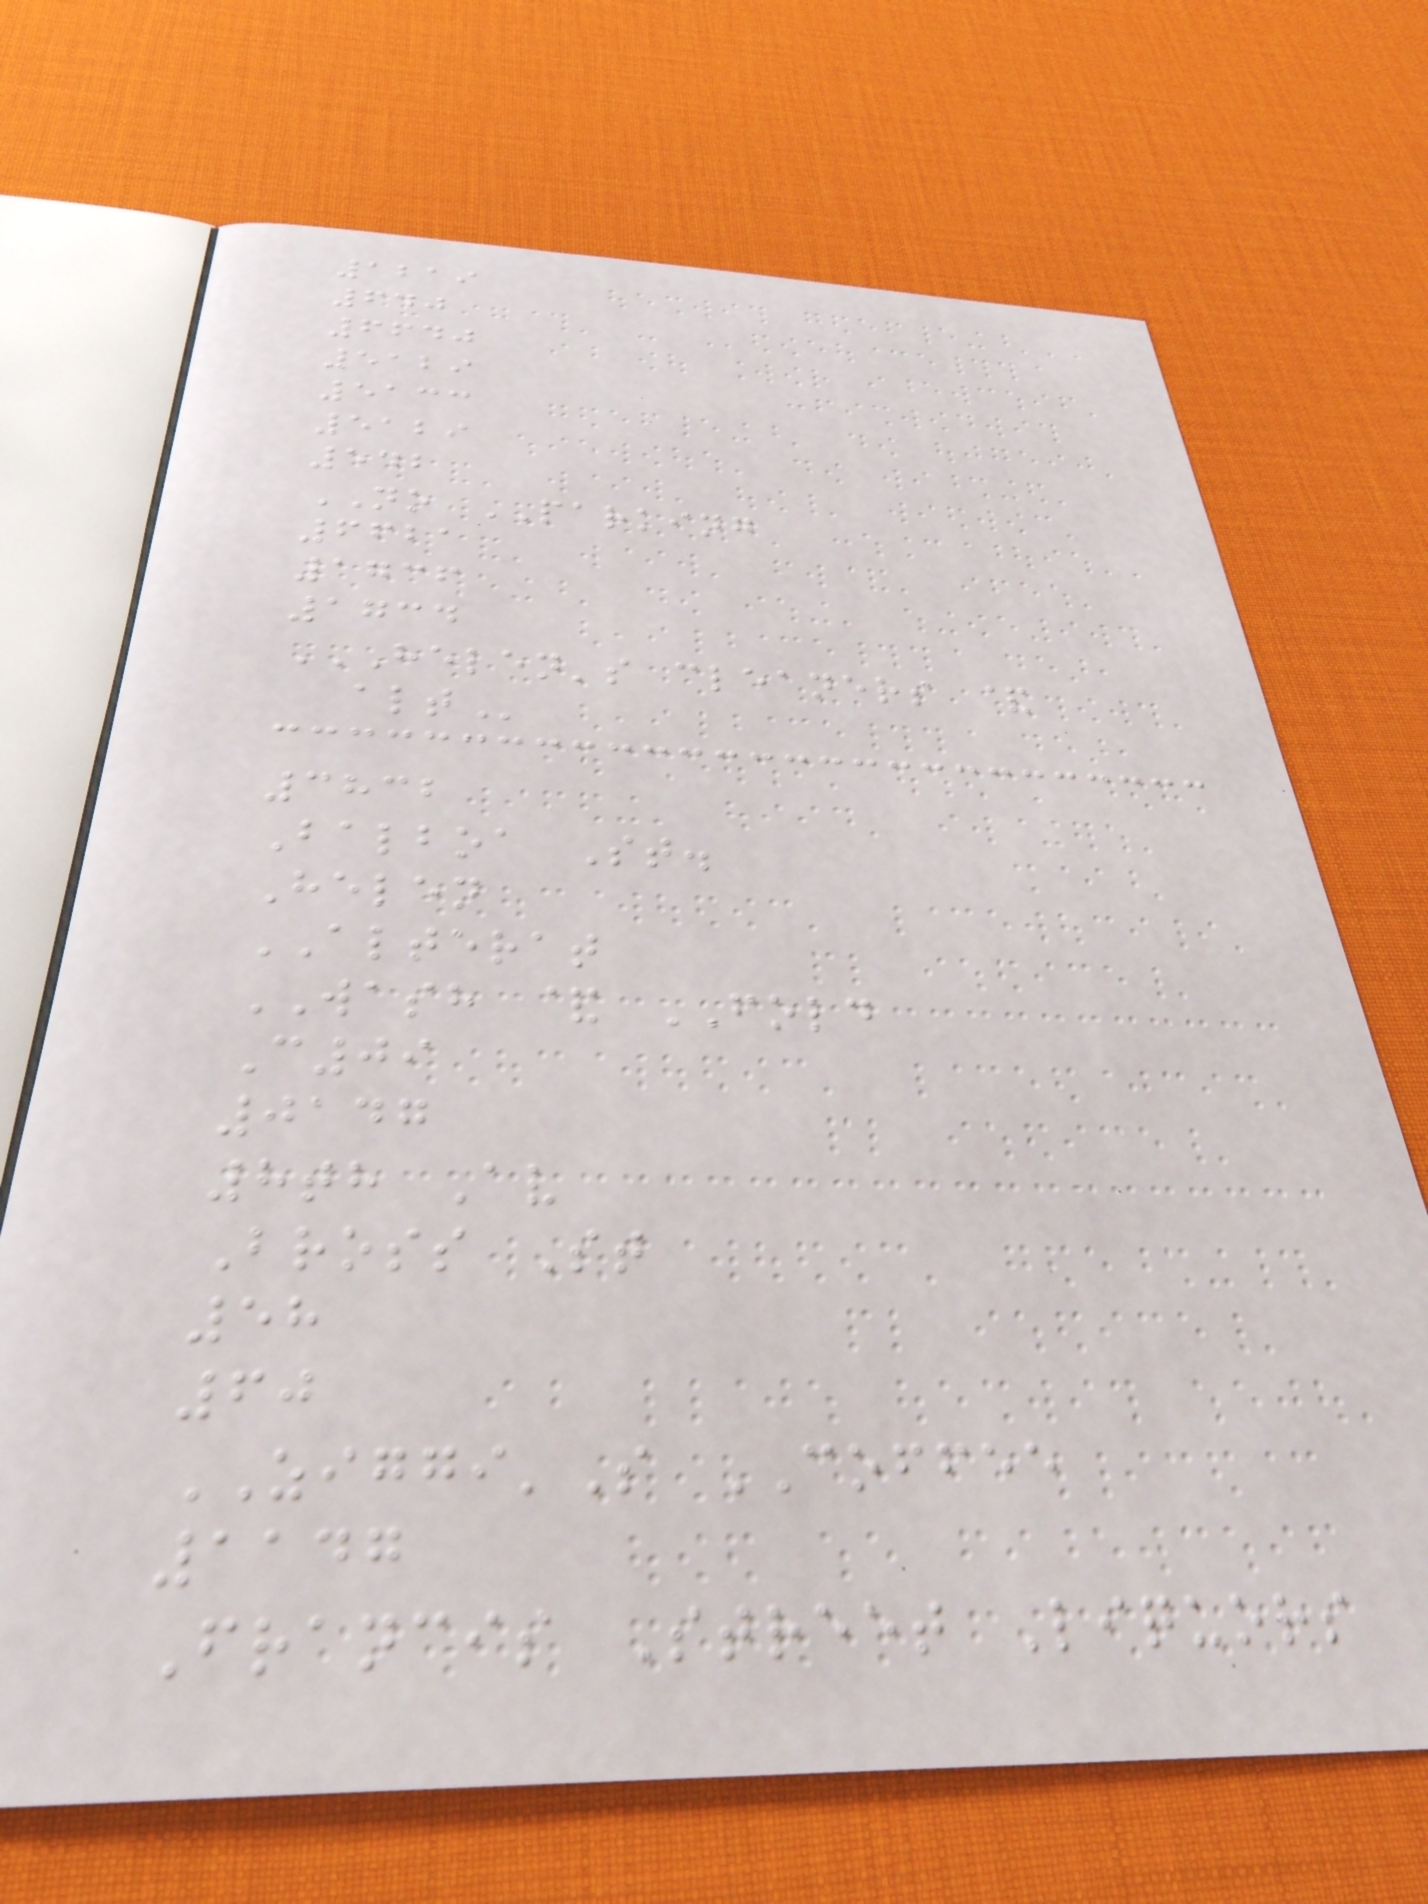1219
640
6640
5129
5133
5129
542
NO PARKING
6621
1736
1734
HELEN'S CLEANERS &
ALT
3832
Balboa St.
Helen
ALTERAT
WASH & FOLD
C09
0147
8th Av
Bross St
58
60
ZIGGI'S COFFEE
1147
Francis Street Liquors
